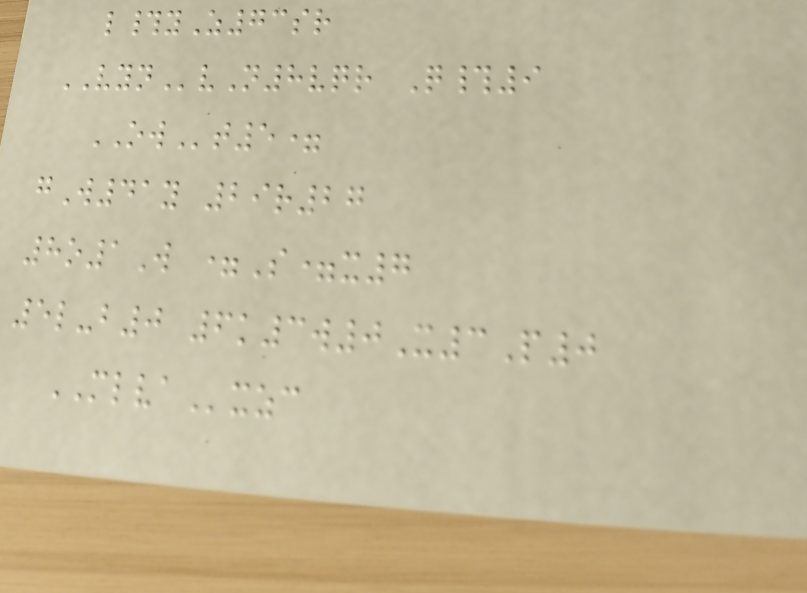l#yZ73sr
VYNvN8vqr Q#9
OWt5=
gW41y 29r27
8o1W =S=x7
5l-b0 6k3w0X3P0
MLVAxzc
